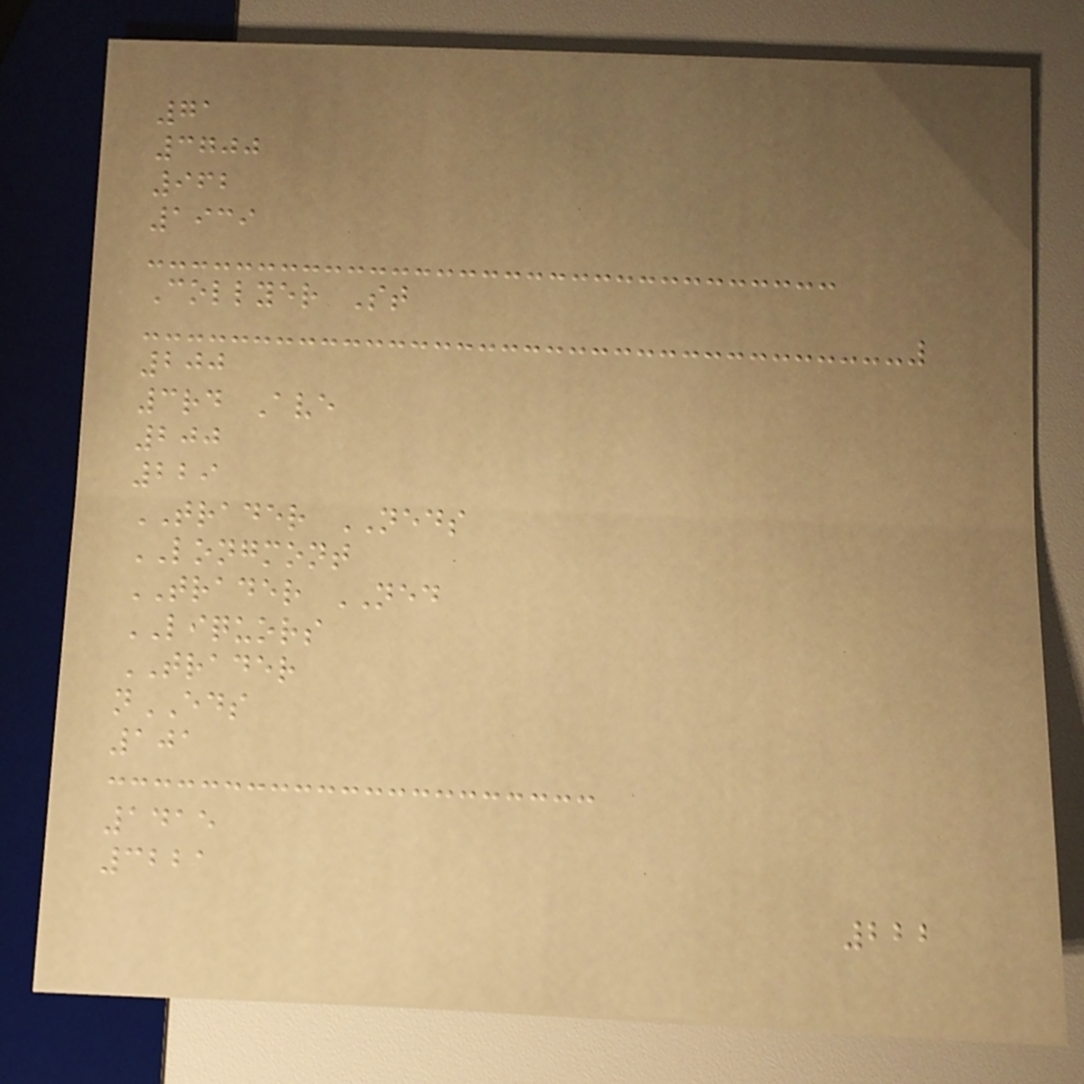71
3700
962
1939
Collyer St
200
3rd Ave
200
229
TRADER NEDS
LONGMONT
TRADER NED
LIQUORS
TRADER
nEDS
101
1415
3221
222
